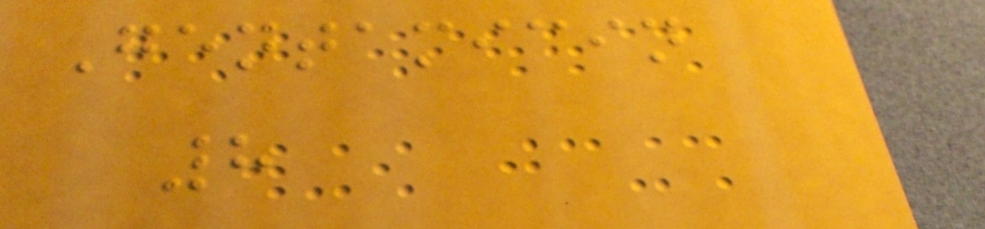Gentamicin
8
